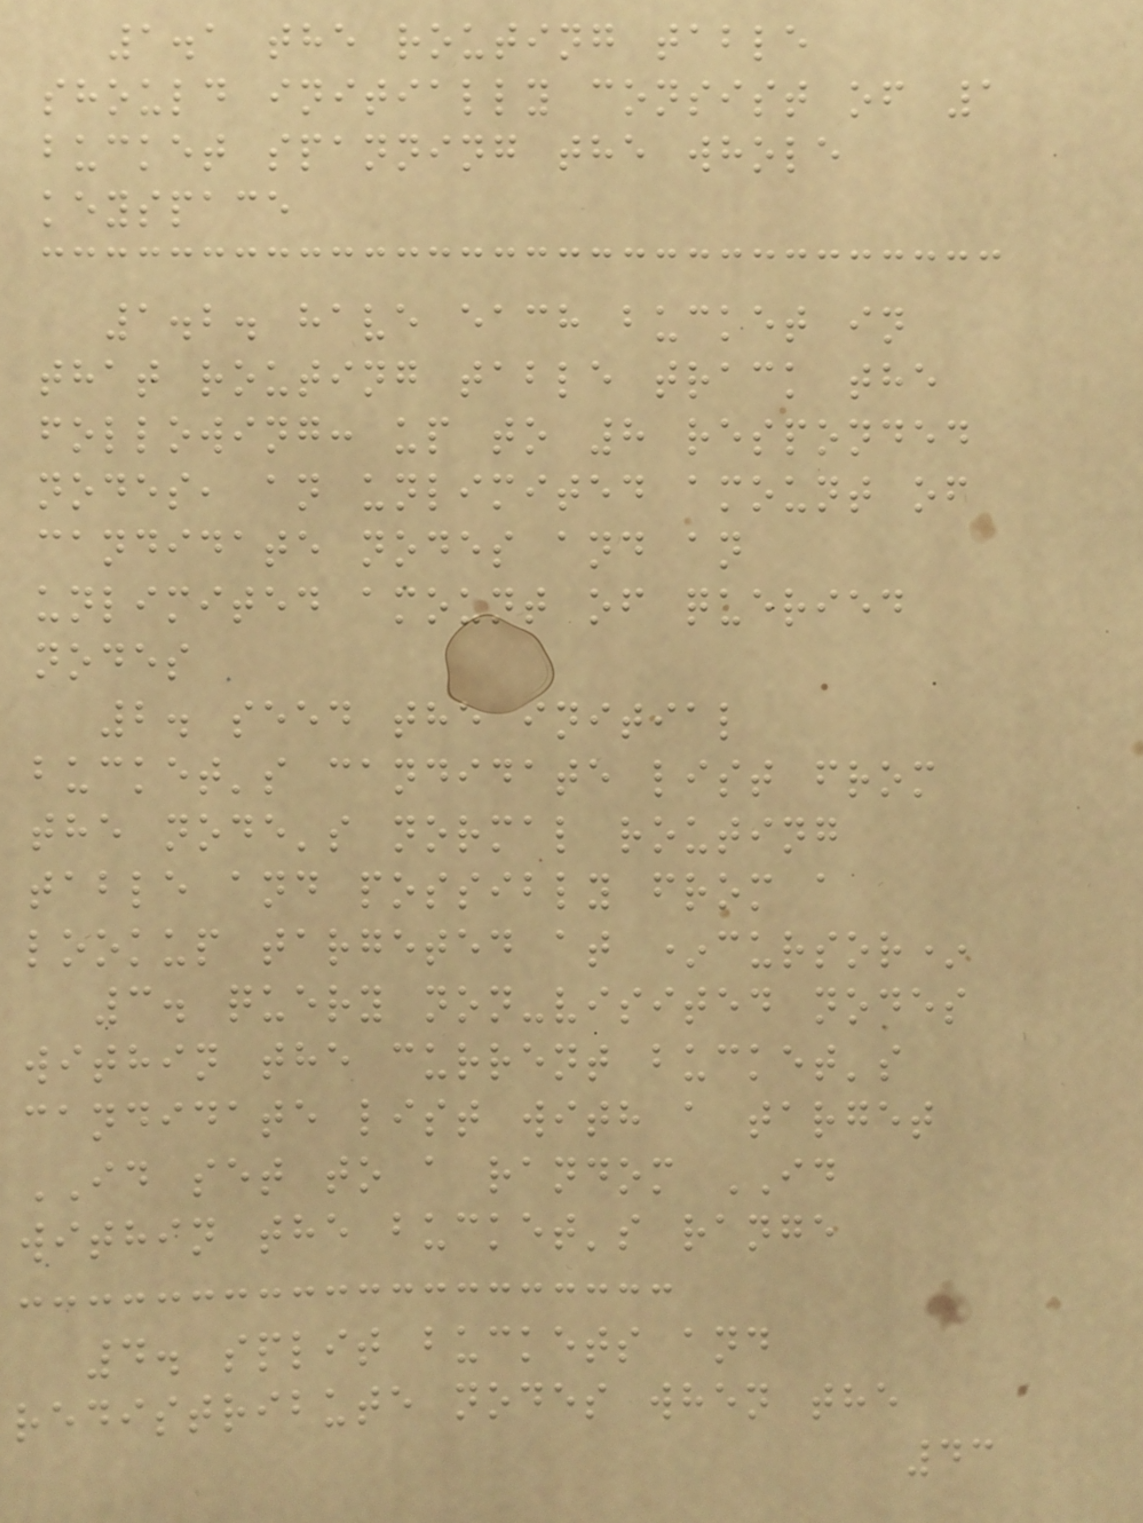1.1 the routing table
should initially consist of 1
bucket spanning the whole
keyspace
1.2. have each bucket in
that routing table track the
following: up to 8 responded
nodes, an unlimited amount of
candidate nodes and an
unlimited amount of queried
nodes
2. seed the initial
bucket's candidate list from
the node's normal routing
table and possibly from a
lookup targeted at *cursor*
3. query non-visited nodes
within the current bucket's
candidate list with a target
ID set to a random ID
within the bucket's range
4. split buckets and
redistribute nodes when the
43
